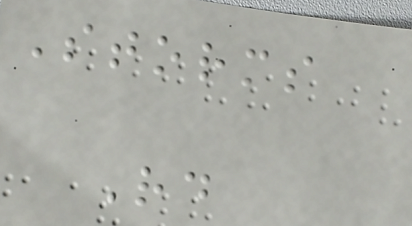Storms
Rd
